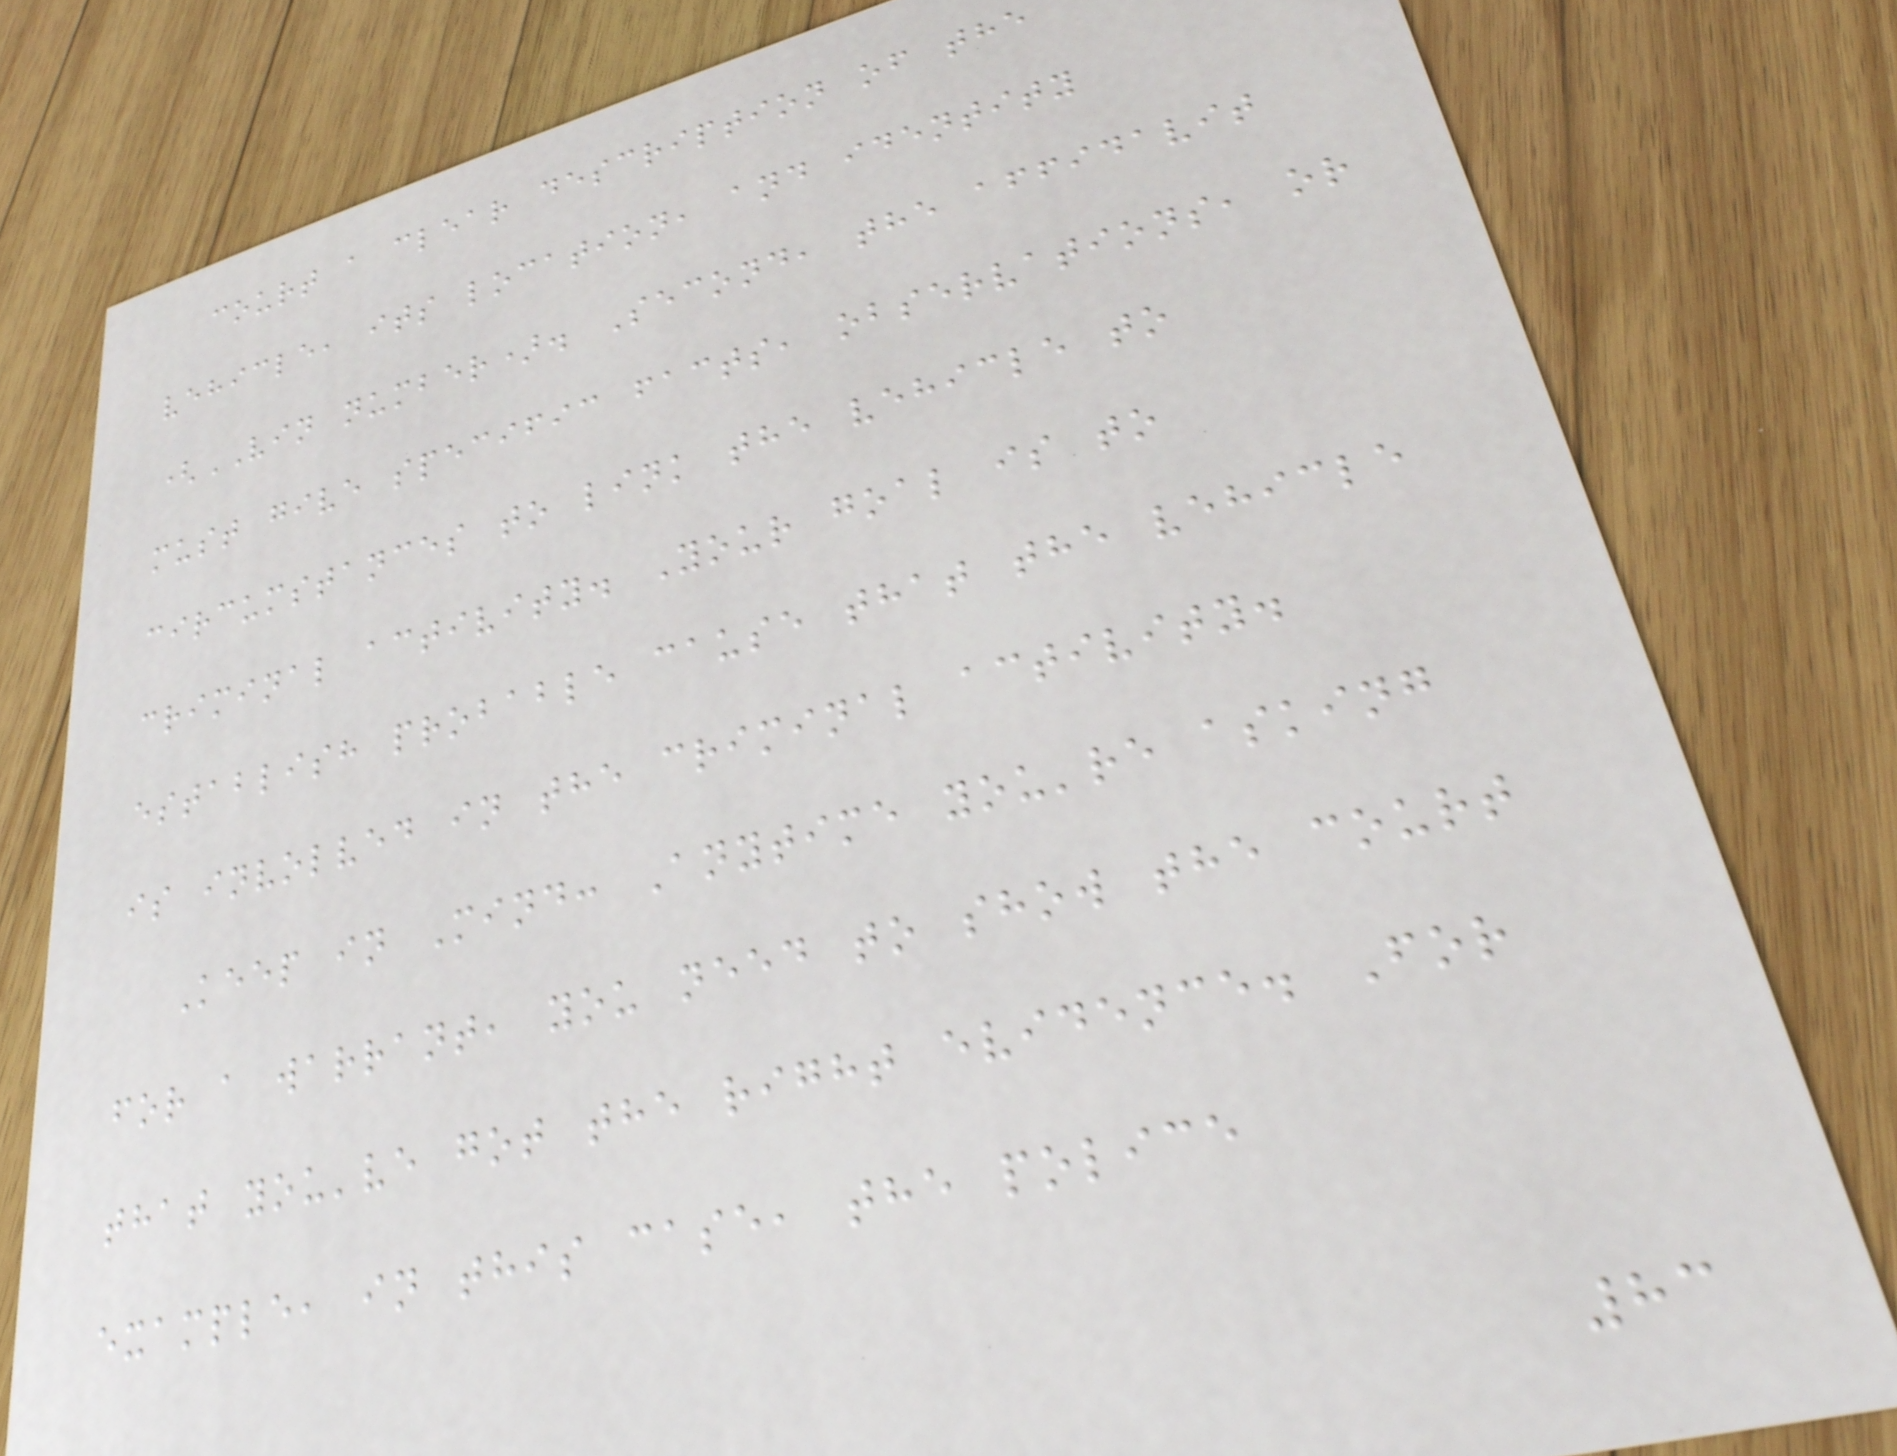court a clear description of the
vehicle, its location, and identity
(VIN number). Second, the affidavit
must give specific facts, observations, or
circumstances to link the vehicle to
criminal activity. Your goal is to
establish probable cause that the vehicle
is involved in the criminal activity.
Keep in Mind: Anytime you're asking
for a warrant, you need to show the court
that you've got the right evidence. For
example, in this case, the police
83
